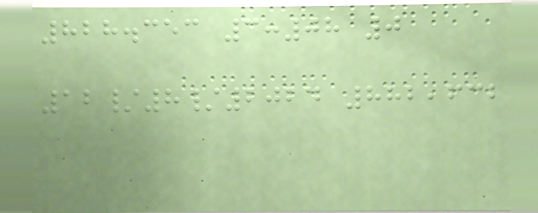828.353 3:08 0
12/8/2024 882,632
